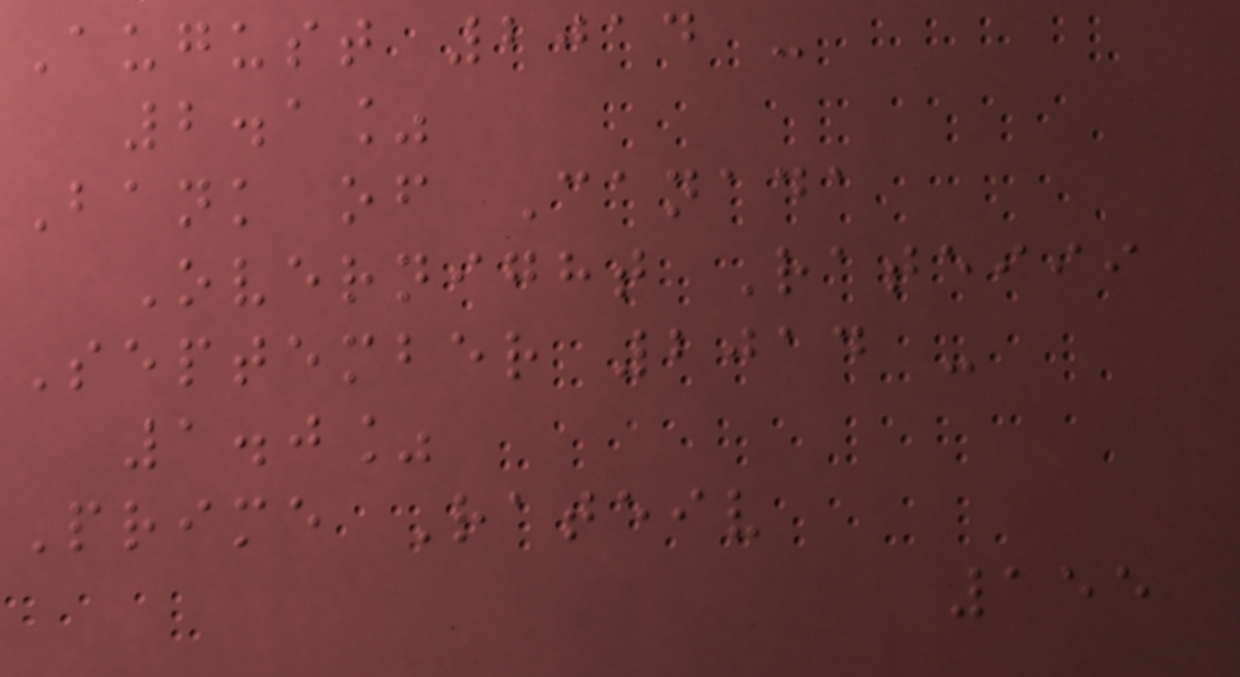August 2014 -
2.1%
Bank of Canada
Overnight Rateiii
September 2014 -
1.0%
Prime Rateiv
155
